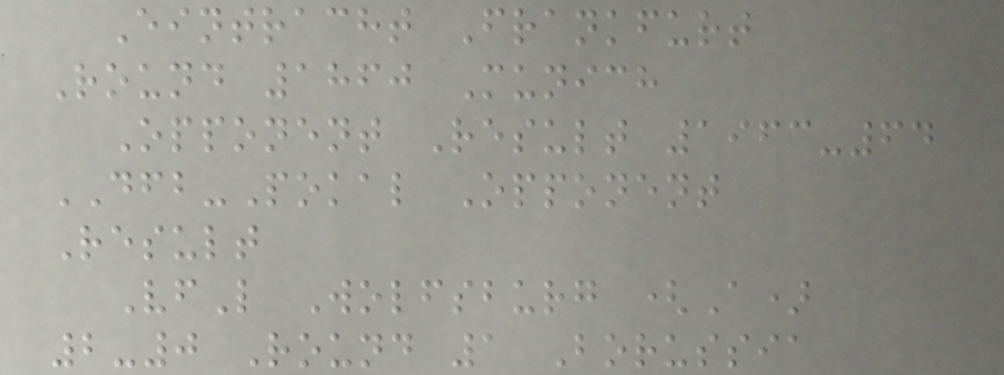Eintracht Frankfurt
Round 1860 Munich
Opponent Result 1963-64
DFB-Pokal Opponent
Result
VfL Wolfsburg (A)
2-0 Round 1 Borussia
